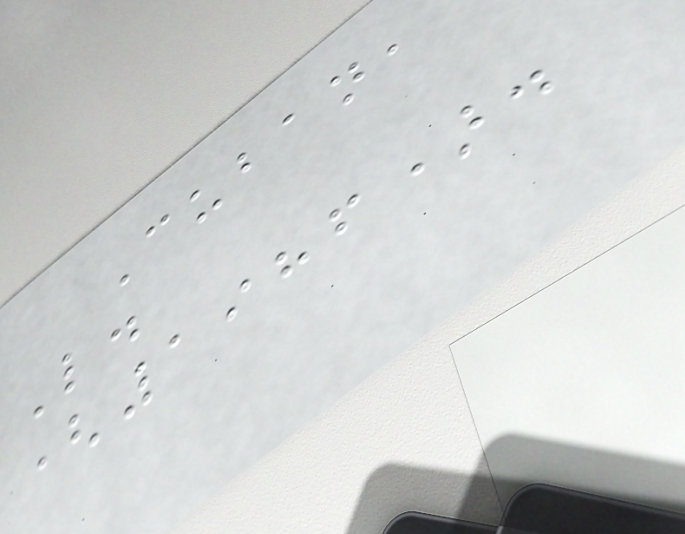Cuban,
L.
(1986).
